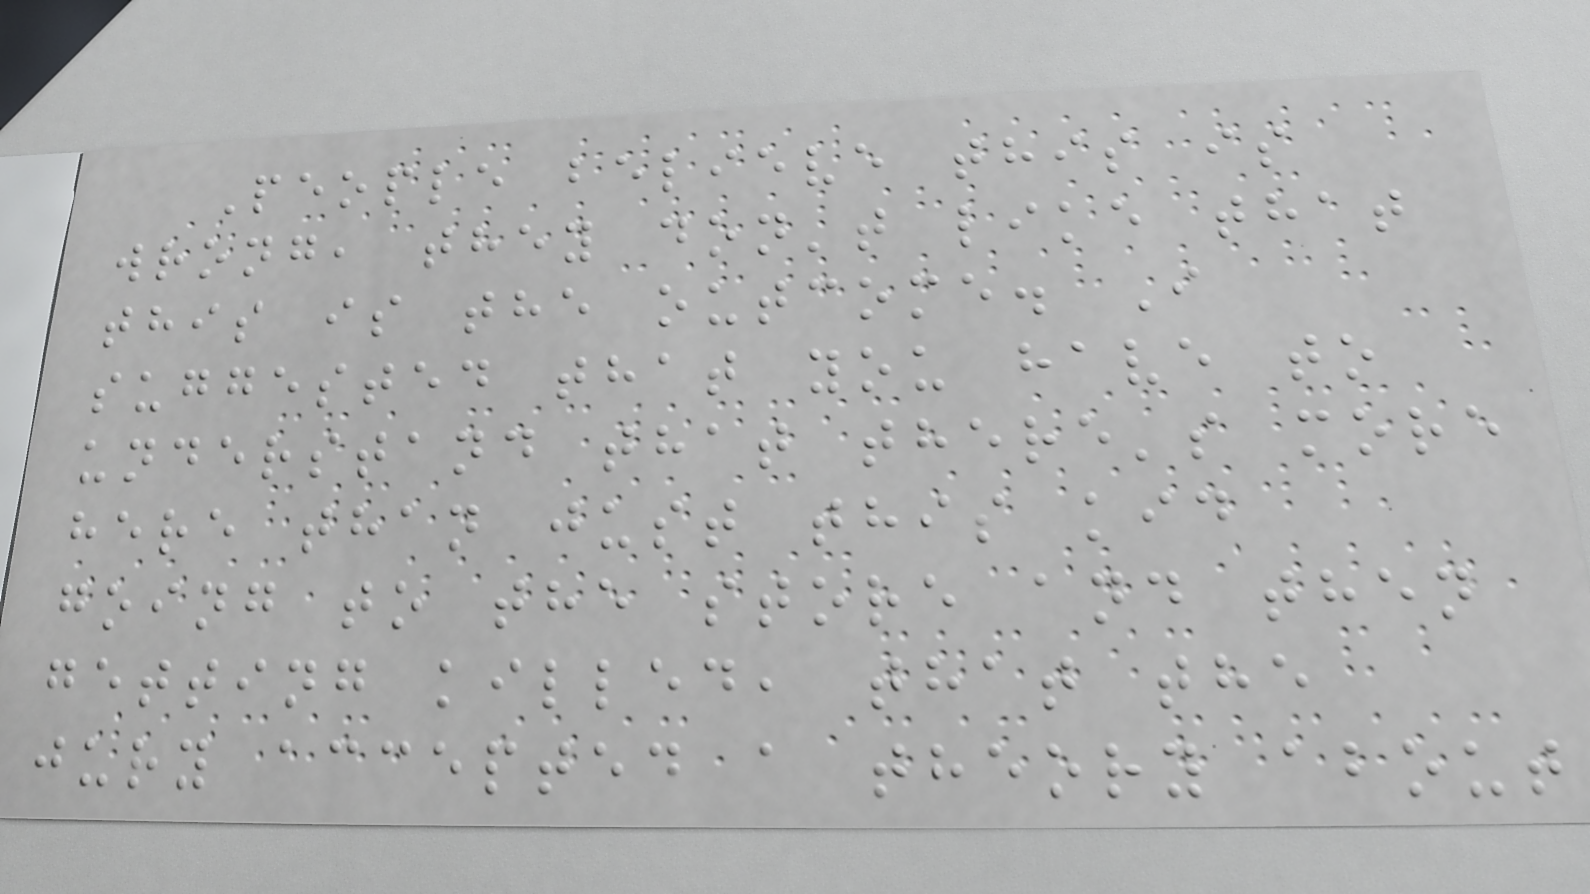People believe this is
wrong, they don't like that
this is the outcome. I
suggested that you have to
understand that there's more
here than just this kid
going to the store and then
getting killed, that the
jury accepted a theory about
